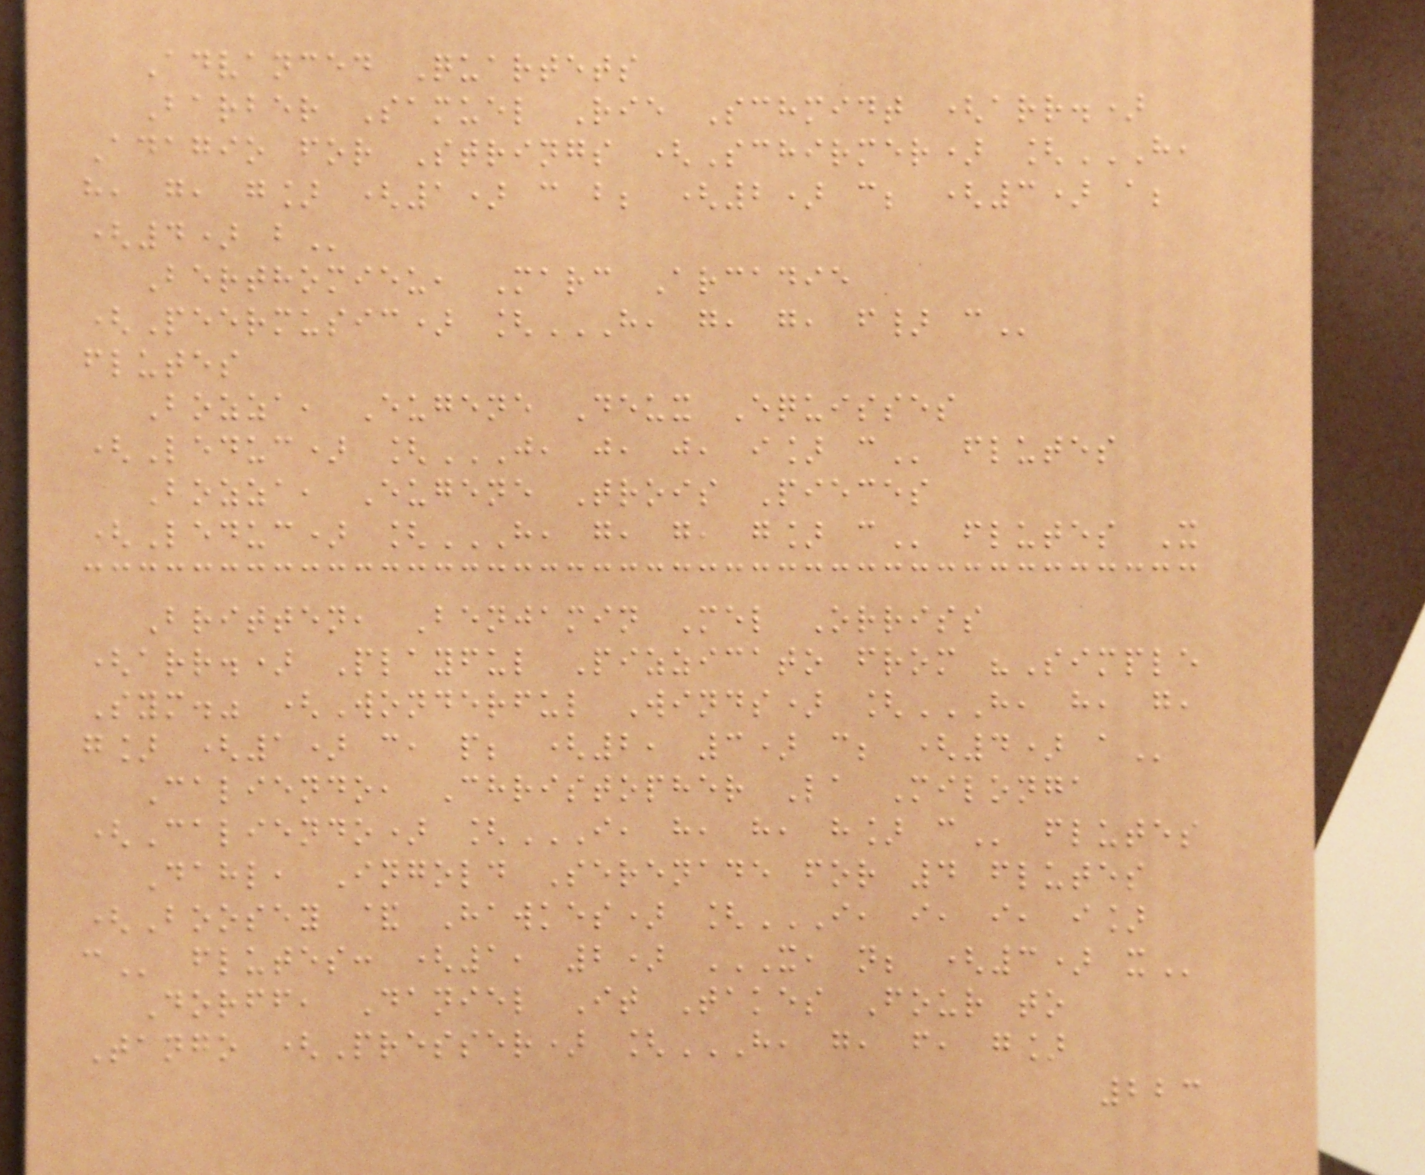Advanced Quartets
Barber Samuel Rie Schmidt (arr.)
Adagio for Strings (Schirmer) [H,
H, G, G] (1) C B; (2) C; (3) A;
(4) B
Berthomieu, Marc Arcadie
(Peermusic) [H, G, G, F} C
flutes
Bozza, Eugene Deux Equisses
(Leduc) [J, J, J, I] C flutes
Bozza, Eugene Trois Pieces
(Leduc) [H, G, G, G] C flutes X
Britten, Benjamin Mel Orriss
(arr.) Playful Pizzicato from "Simple
Sym." (Wonderful Winds) [H, H, G,
G] (1) C, P; (2, 3) C; (4) A
Caliendo, Christopher La Milonga
(Caliendo) [I, H, H, H] C flutes
Dahl, Ingold Serenade for 4 flutes
(Boosey & Hawkes) [I, I, I, I]
C flutes: (1, 2) X, N; (3) X
Dorff, Daniel It Takes Four to
Tango (Presser) [H, G, F, G]
223
